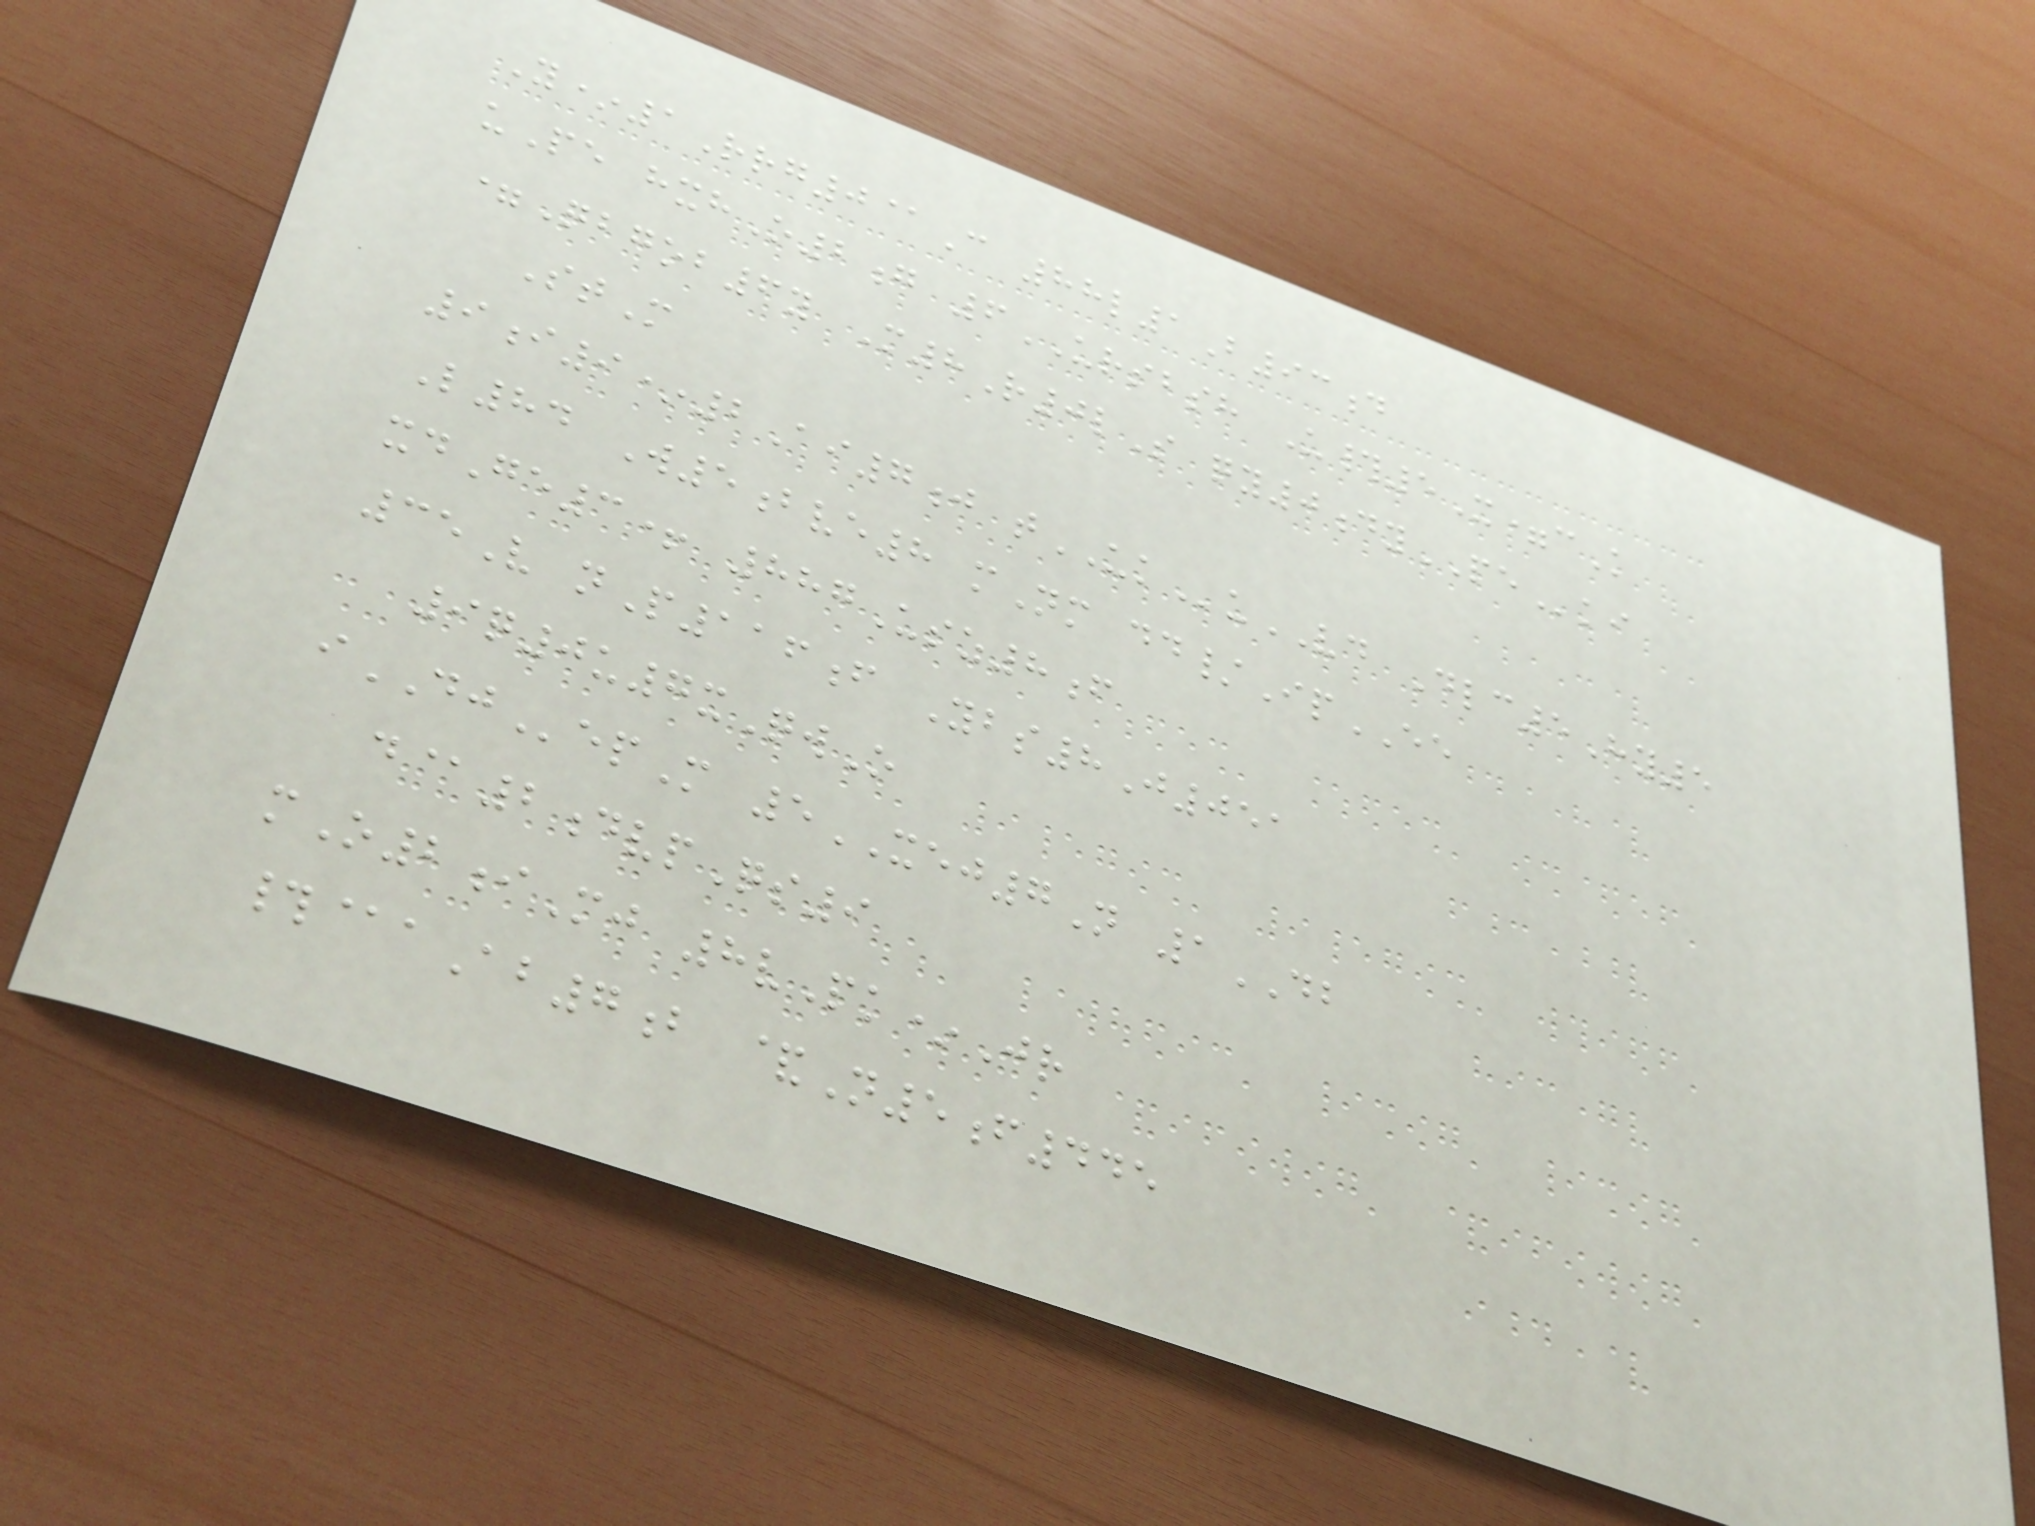Y*1Rrg0@C 88l1B93d
uPe hxhO2g 6URSBSH U#5X=cK
=Qbgob6y M8R0lS qy0dyPEki
StM
9i9*2Ai7j tUKuVD Dlc5Hy5
L84 W5bve8 mNm dd/IpEE
xdGe3+ 887Usz8f
35V nP116f Ybs8J051
9q0u7xQwO
iDJepM 5XEJ7N 1DB
d@2dvpQs9
mO2iMj 8vPk*Jr
#@aAb7b &N5f445
